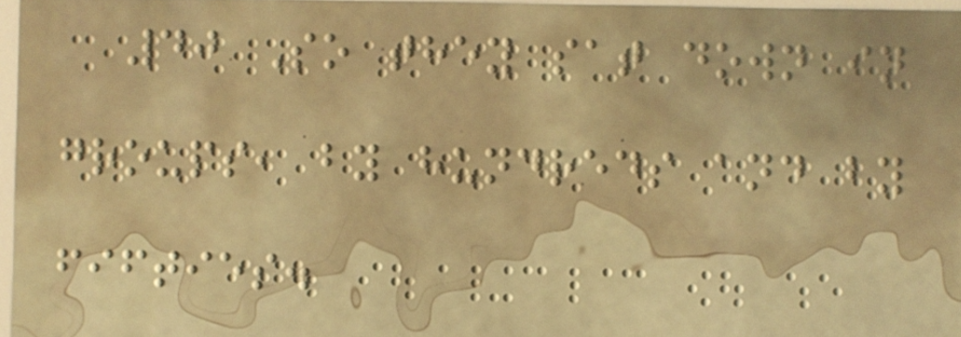40 So they sat down in
groups, by hundreds and by
fifties.
